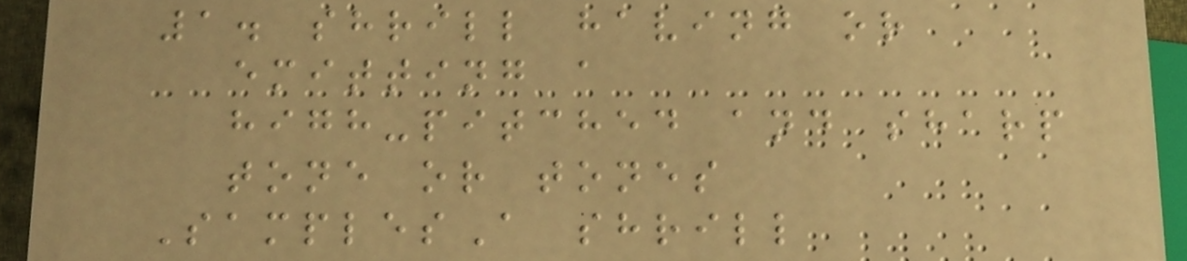1. shrill having or
emitting a
high-pitched and sharp
tone or tones
SamplesA shrill
